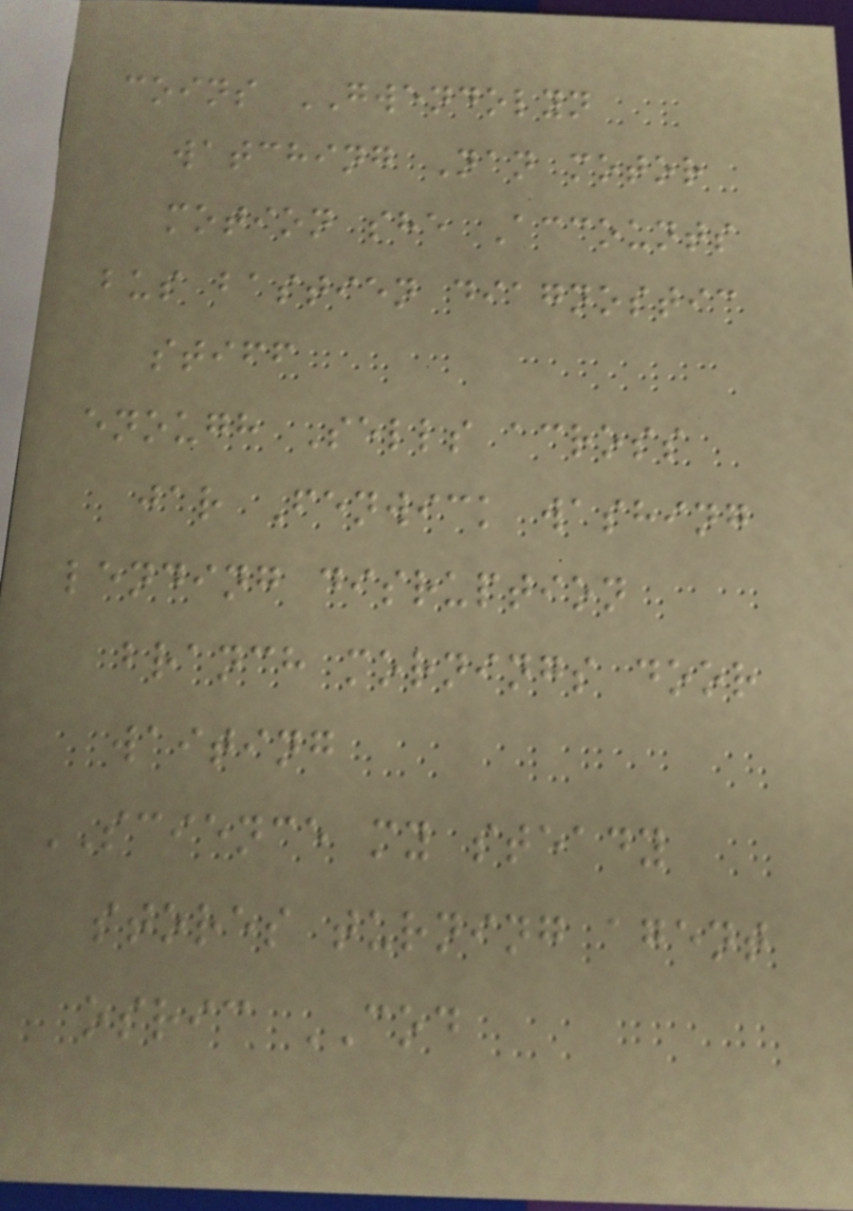coins GWENDOLYN
watching Nan motor
motion she Accounts
bus bastien diagnostic
stiff
enough Sells across
jar Fenwick washing
lending disruption
branch mornings door
waiting
SCIENCE my steady
stores turning agent
osric COD
